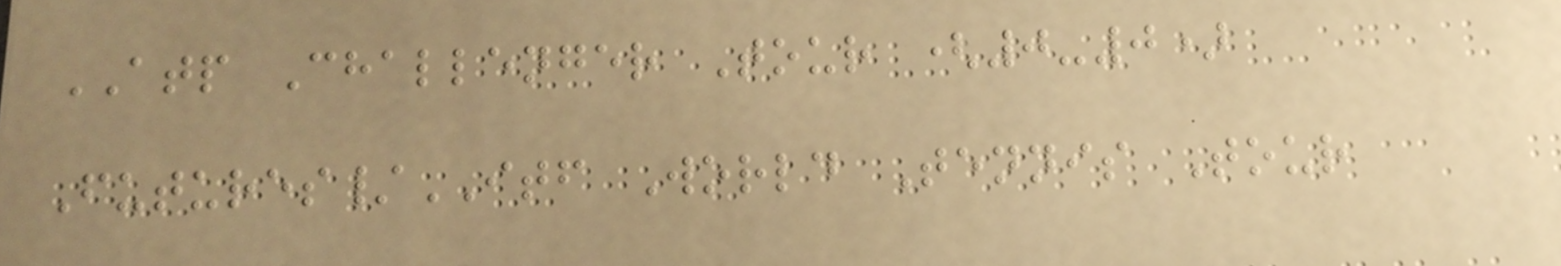ATP Challenger Tour (0-0)
Futures/ITF World Tennis Tour
